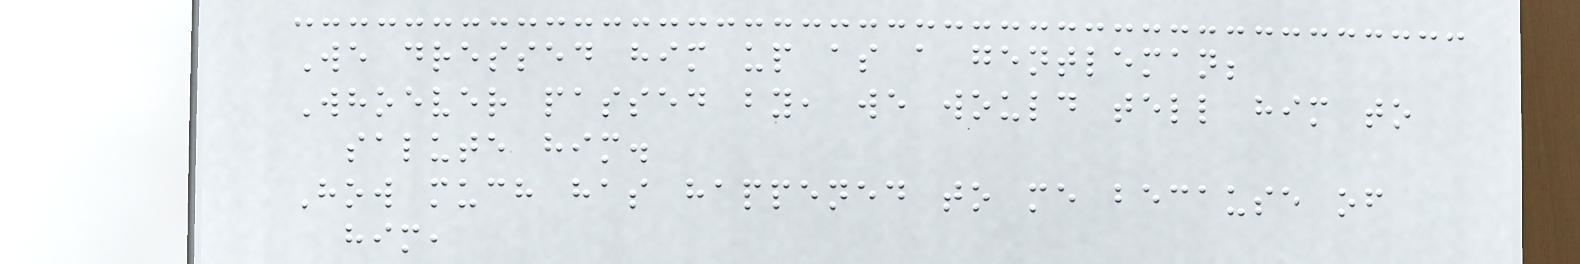We dressed him up as a gentleman;
Whoever passed by, we would tell him to
salute him.
How much has happened to me because of
him,
